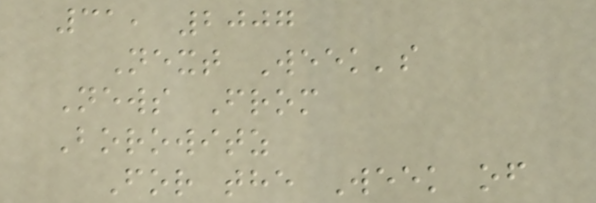31, 2007
Next Week's
News From
Borowitz
For the Week of
